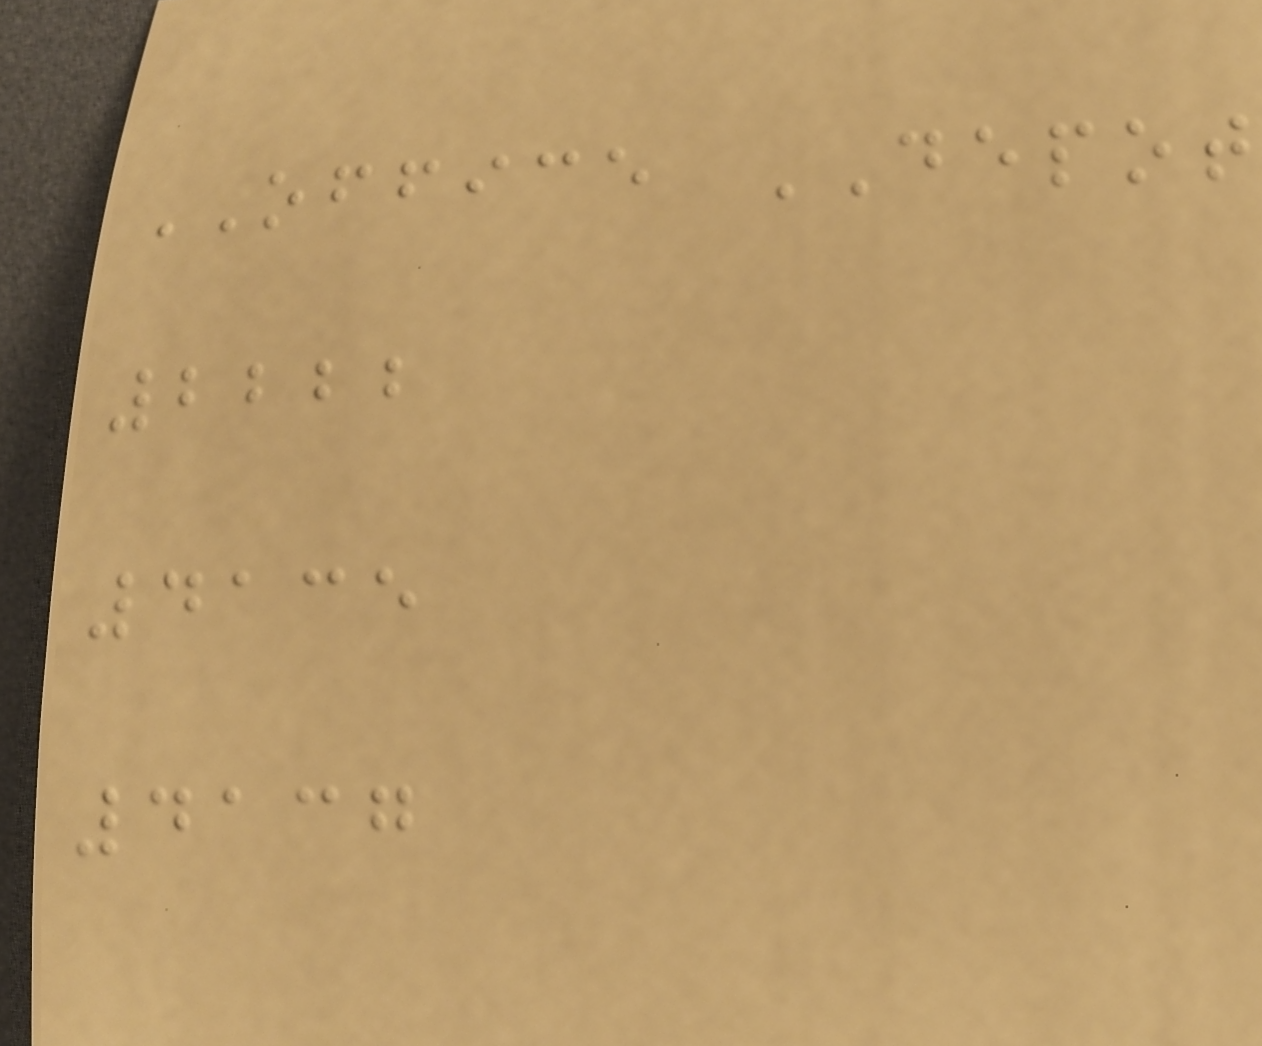OFFICE DEPOT
2222
4135
4137
